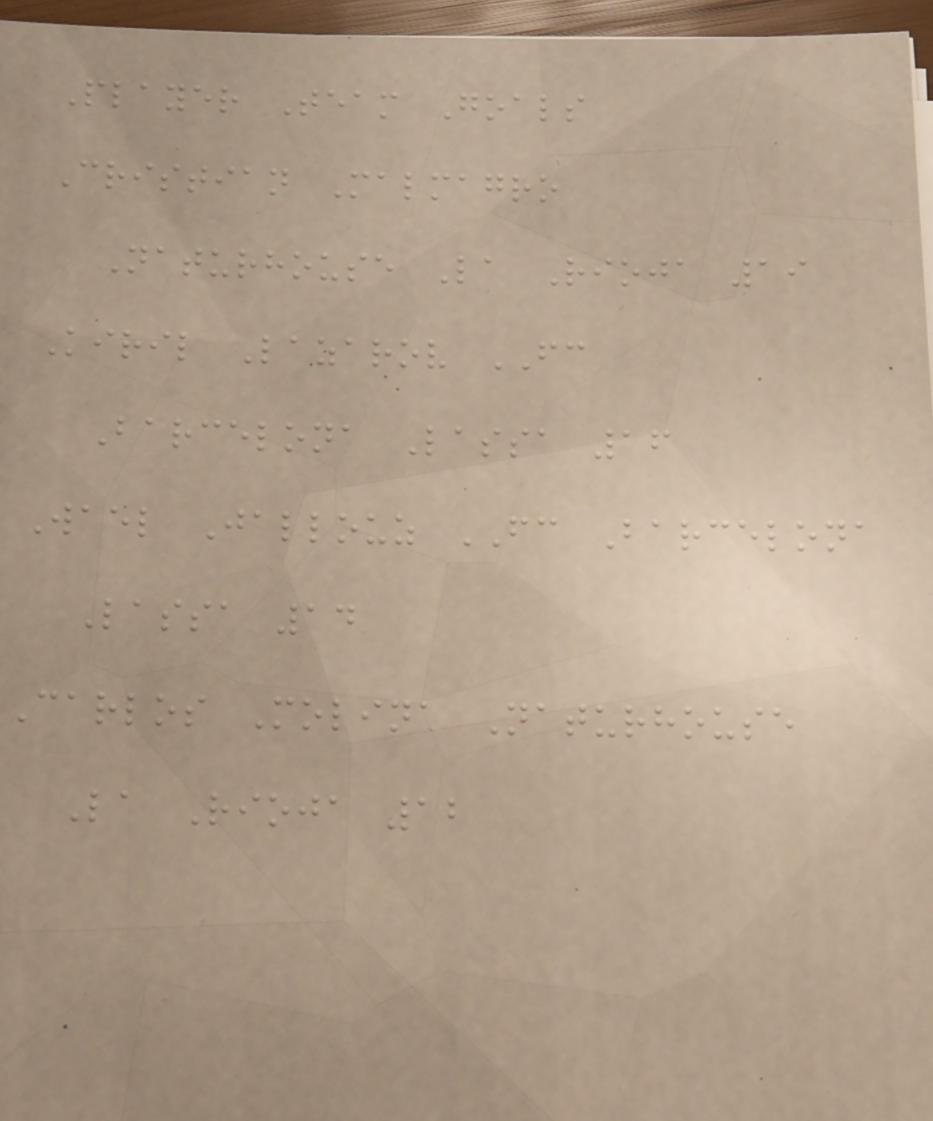Player Team Goals
Cristian Malmagro
Naturhouse La Rioja 19
Kiril Lazarov FC
Barcelona Lassa 16
Wael Jallouz FC Barcelona
Lassa 14
Carlos Molina Naturhouse
La Rioja 12
